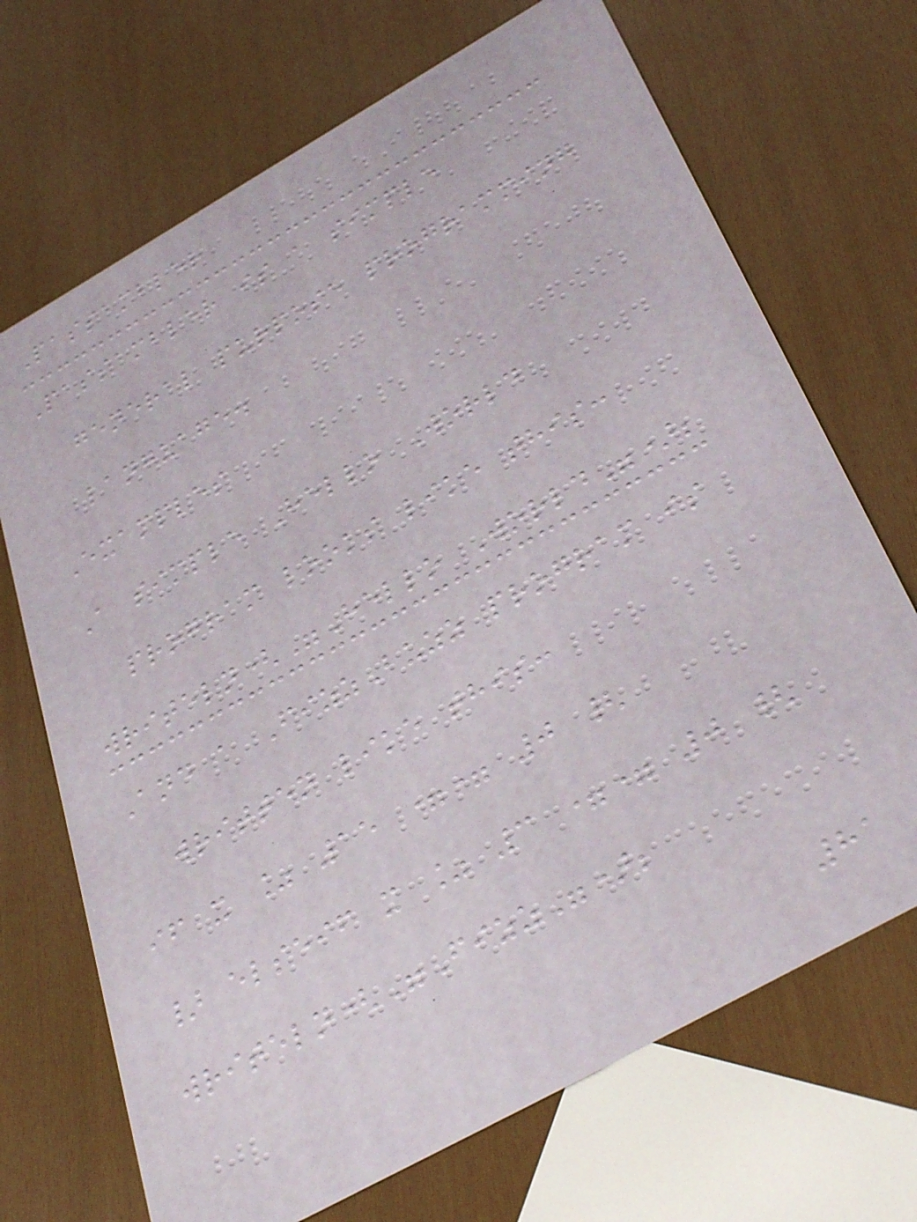Passambler
Passambler is a simple
general purpose programming
language.
Examples
A simple Hello World
program looks like this:
writeln("Hello World");
And a FizzBuzz program is
written like this:
if x % 15 == 0 {
} elseif x % 3 == 0 {
writeln("Fizz");
81
